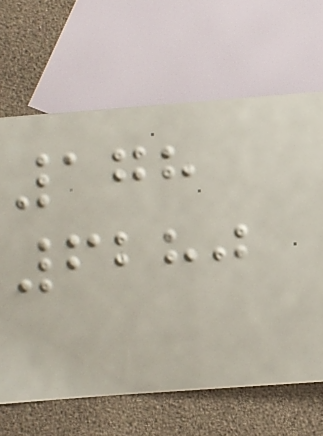178
6280
